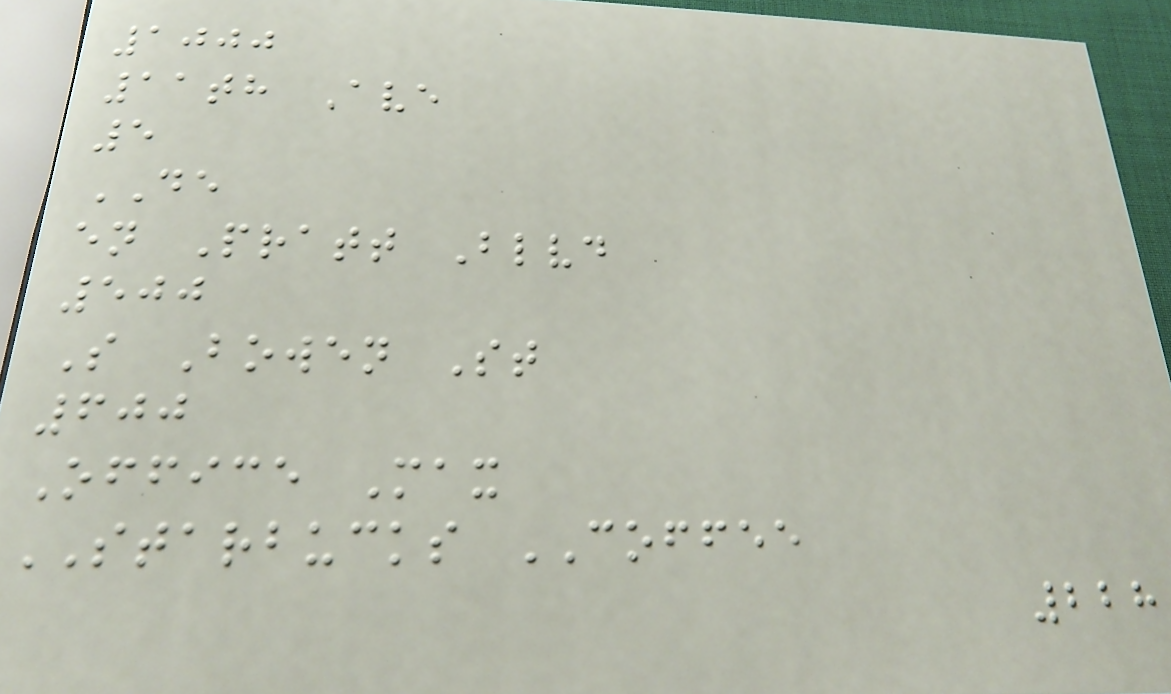1000
11th Ave
5
DE
en Pratt Blvd
500
S Bowen St
600
Office Max
STARBUCKS COFFEE
228
